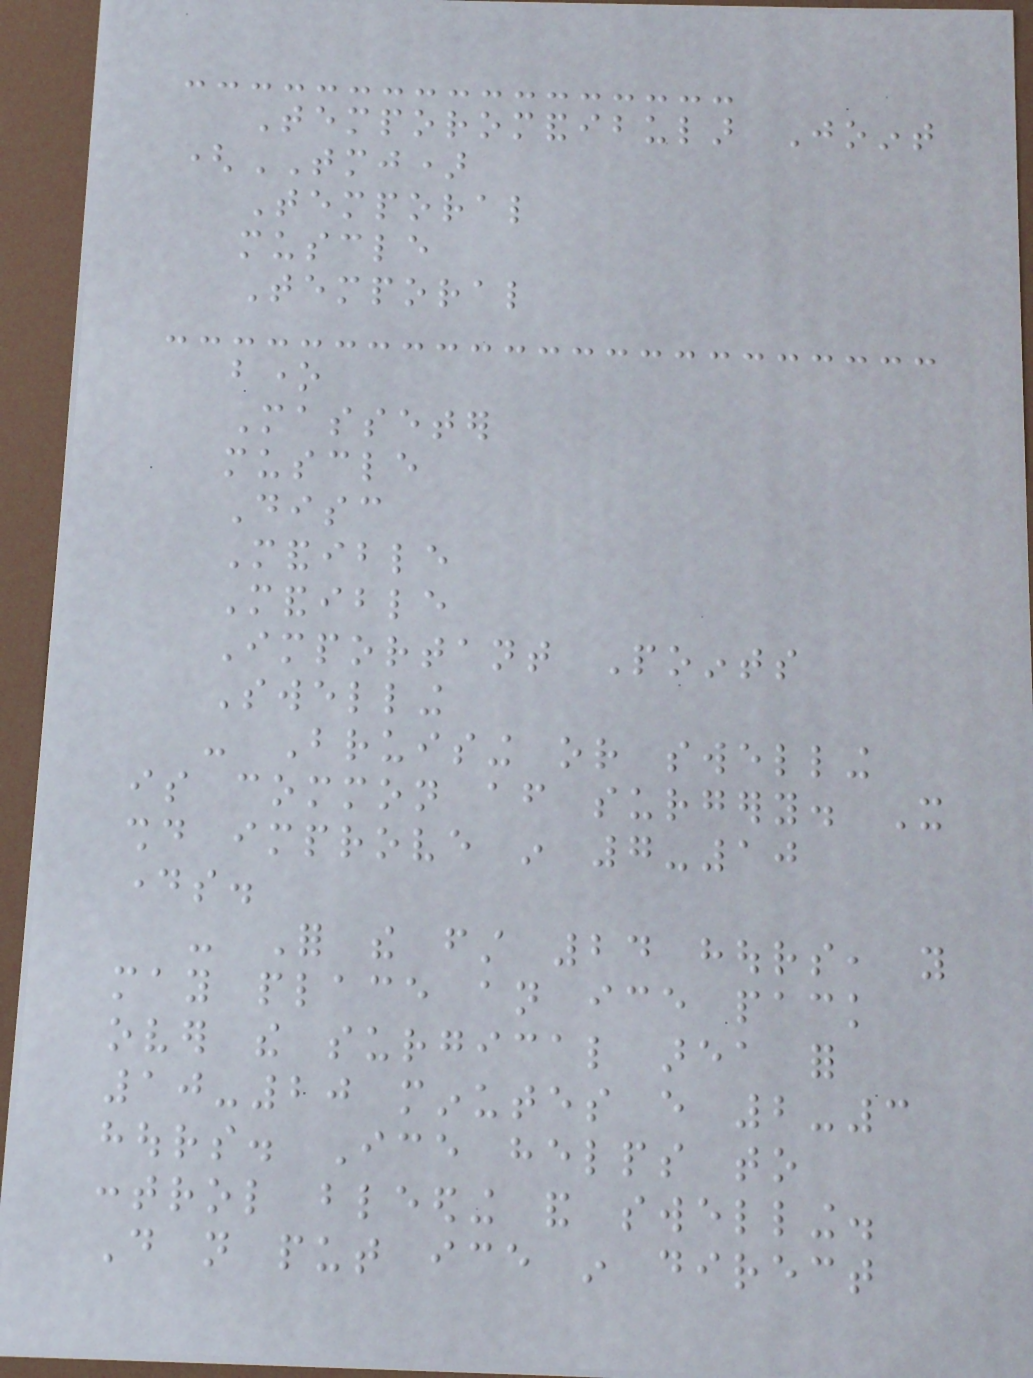Temporomandibular Joint
(TMJ)
Temporal
muscle
Temporal
bone
Masseter
muscle
Disc
Mandible
Mandible
Important Points
Swelling
- Bruising or swelling
is common after surgery. It
should improve in 7-10
days.
- For the first 24 hours, you
may place an ice pack
over the surgical area for
10-20 minutes every 2-3
hours. Ice helps to
control bleeding and swelling.
Do not put ice in direct
